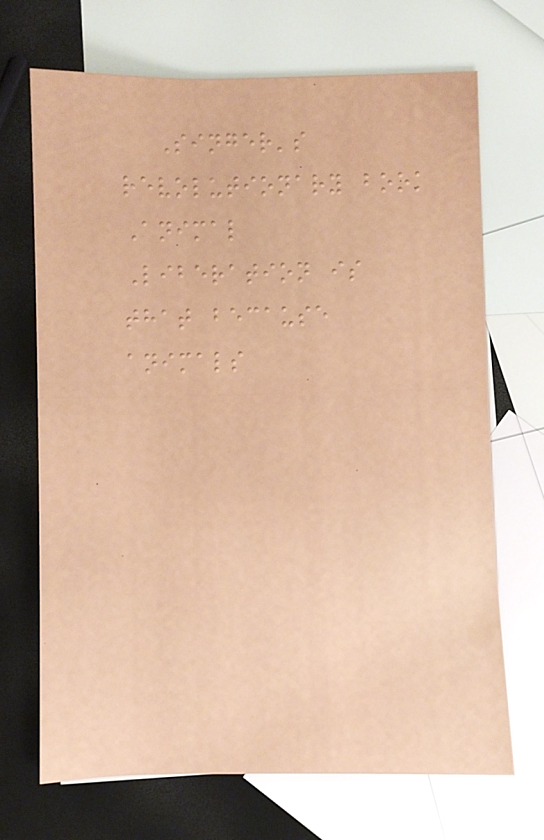Singer's
revolutionary book
Animal
Liberation is
that because
animals
